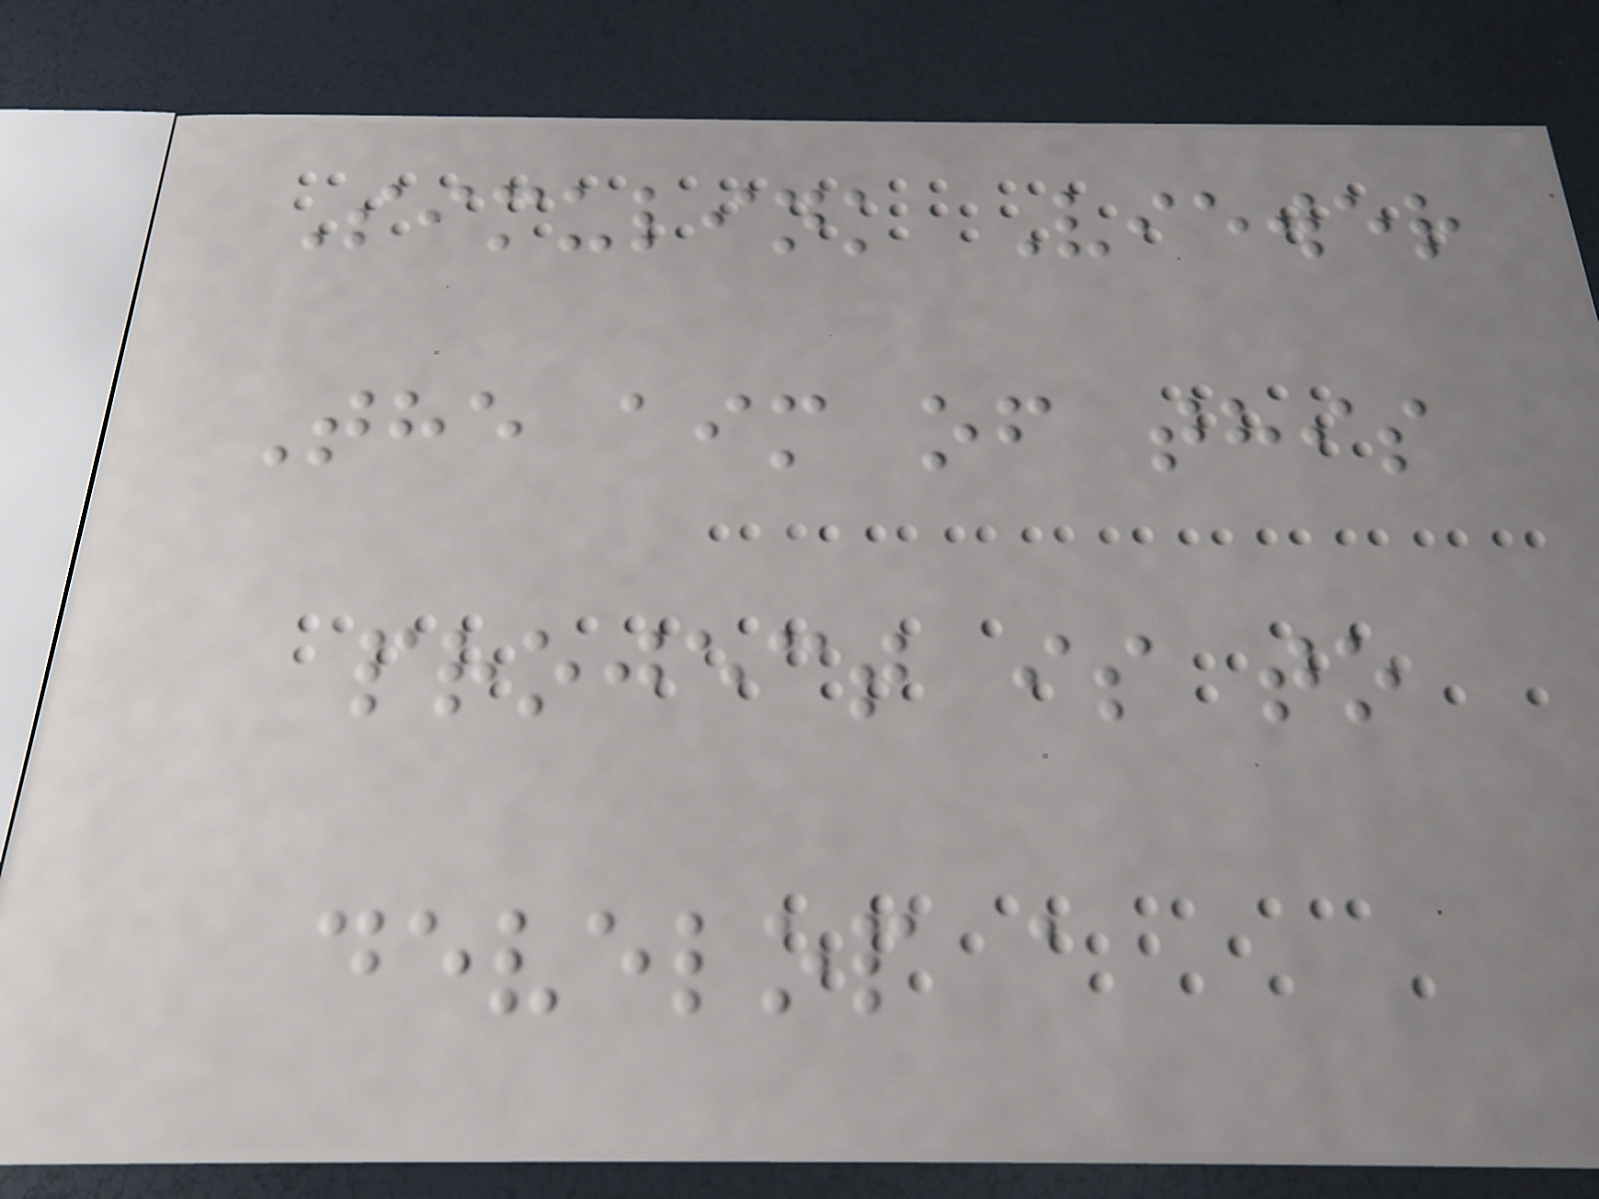Simulink Viewer
The aim of this
project is to
develop a
